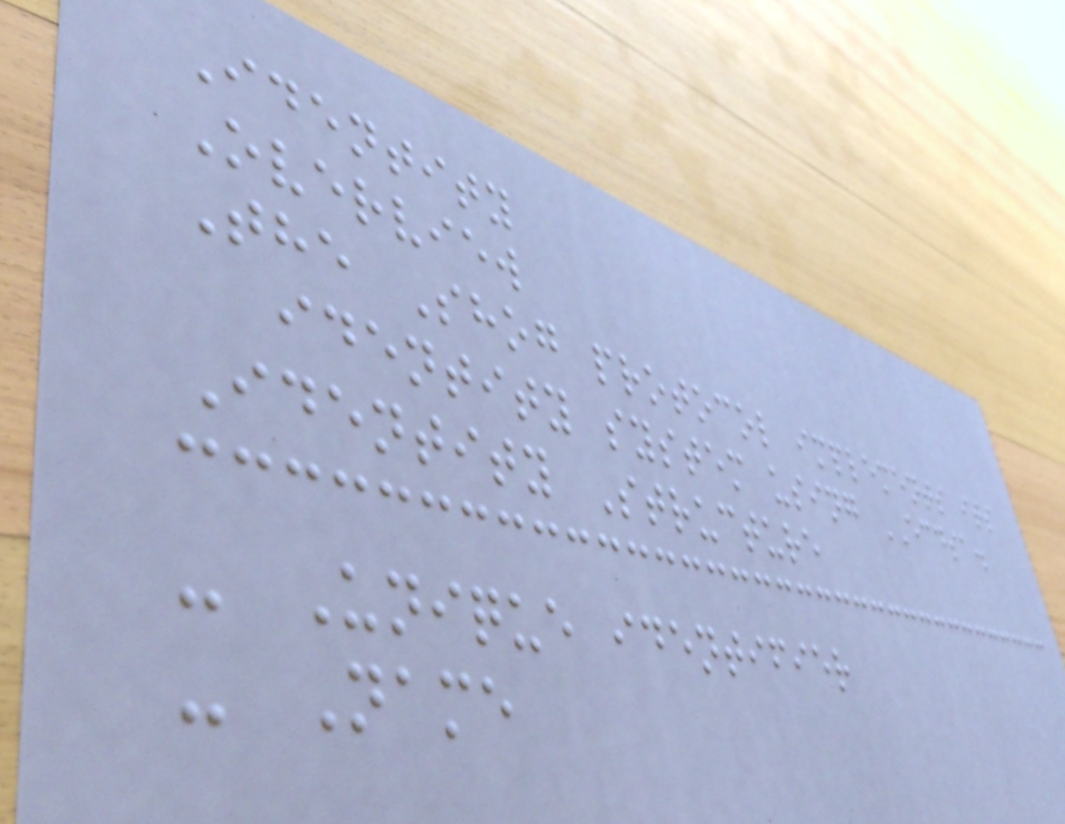Identity
Overview
The Shog protocol implements its
identity system using ECDSA.
Identity Structure
- Unique identifier
- Name
